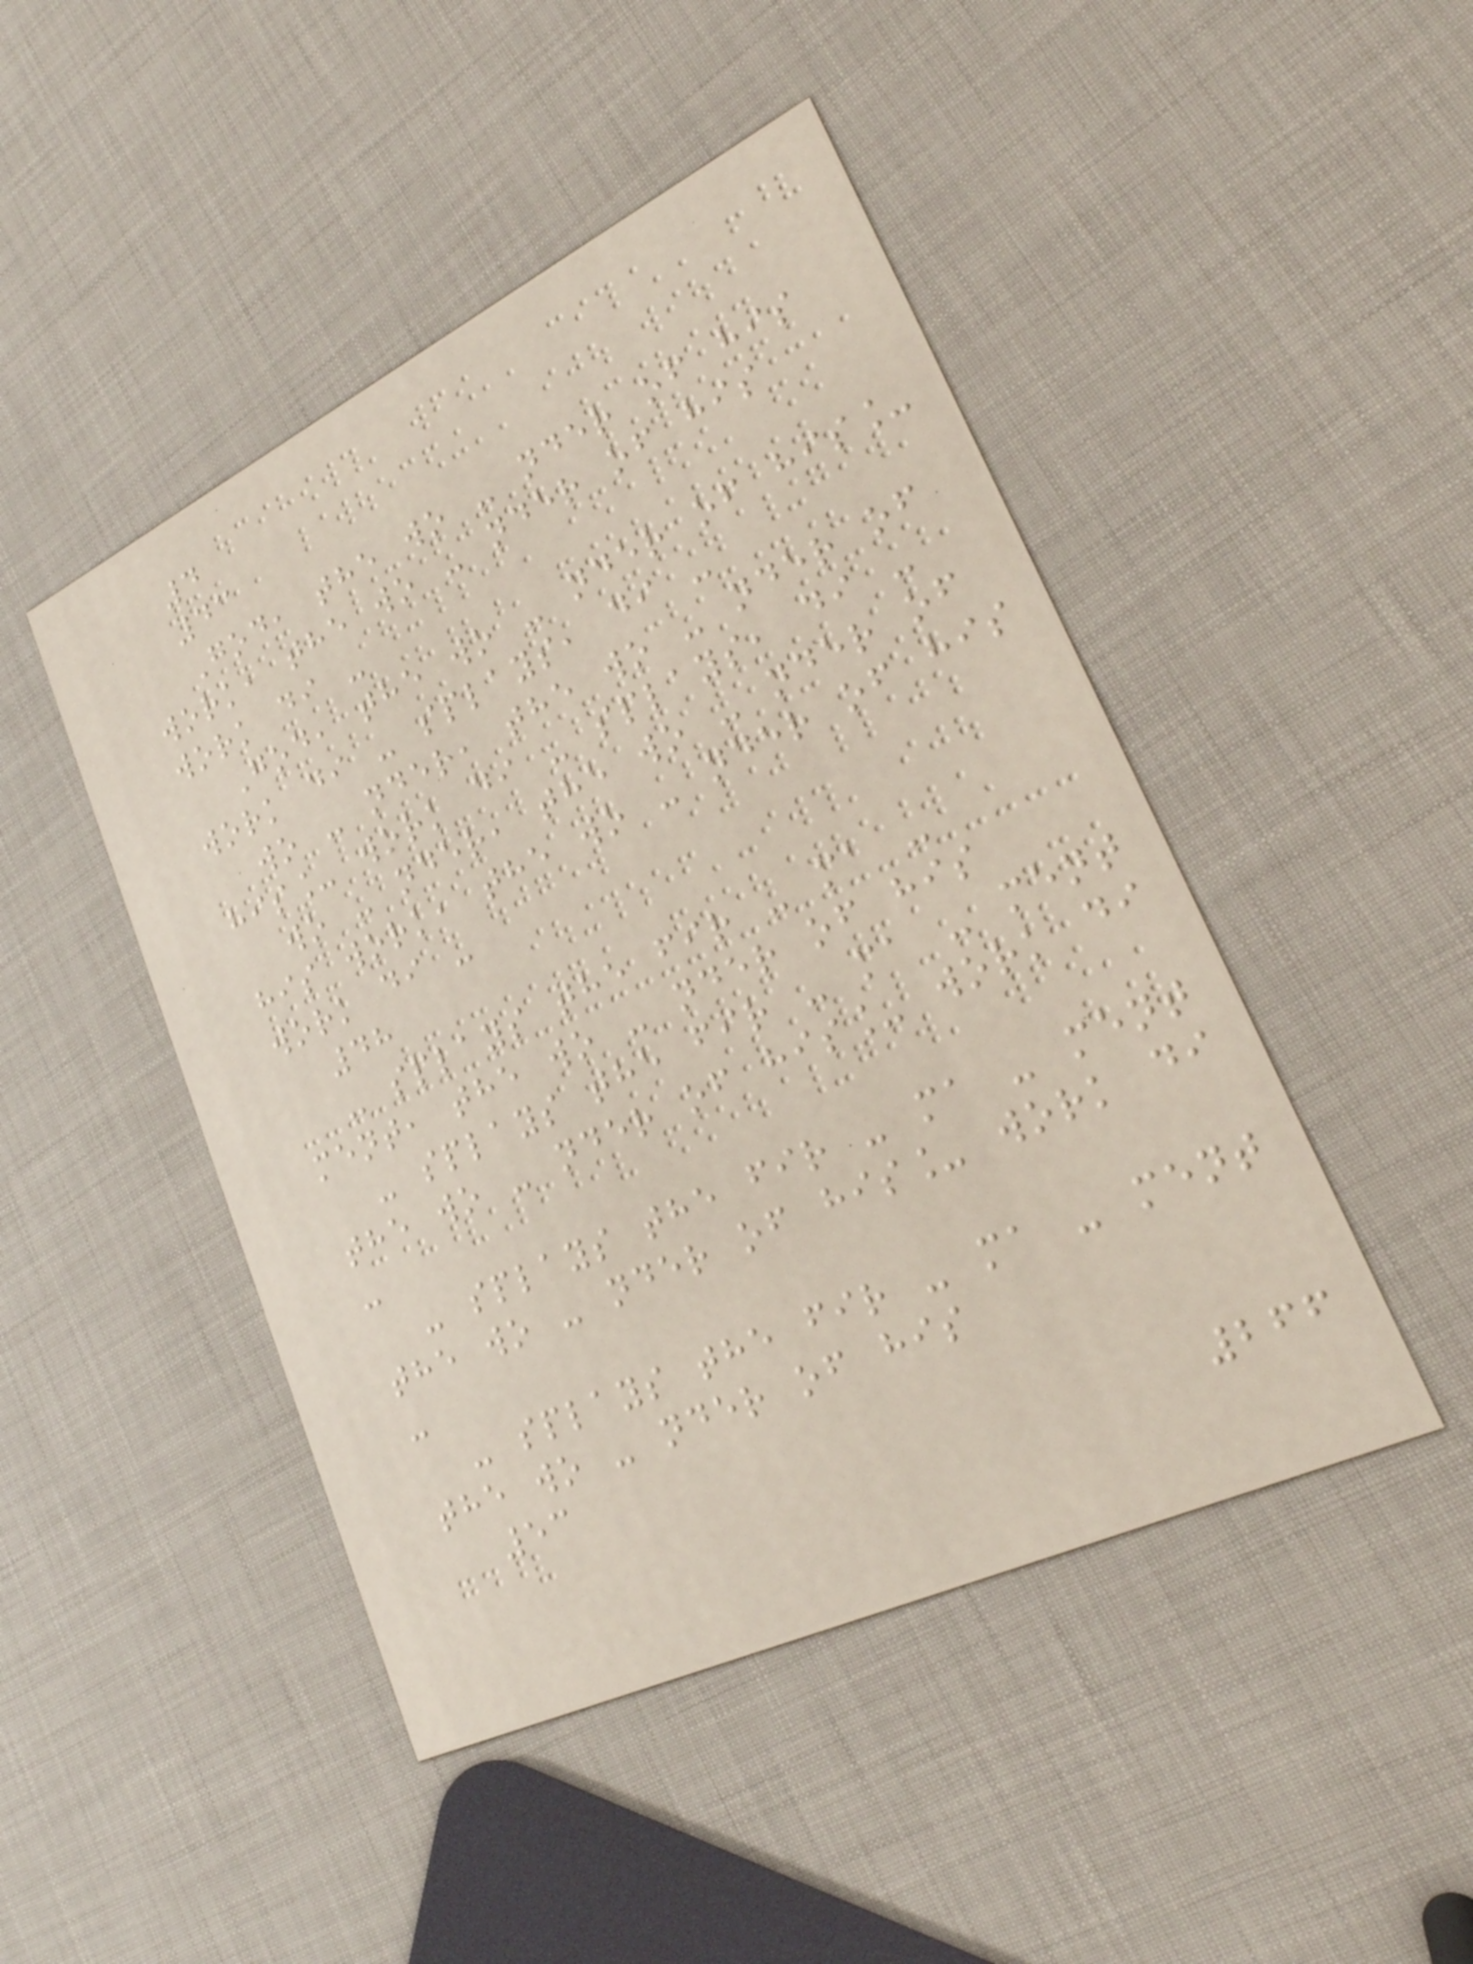4
43
God, the wo - nder of his
work, the wo - nder of his
work di -
God, the wo - nder of his_
work di - splays, di -
wo - nder, the wo - nder of
his_ work di - splays, di -
wo - nder, the wo - nder of
his work, the wo - nder of his
work di -
48
- splays the fir - ma -
ment, the wo - nder of his
- splays the fir - ma - ment
the wo - nder of his_ work di
-
- splays the fir - ma - ment
the wo - nder of his_ work di
-
- splays the fir - ma - ment
the wo - nder of his
53
266
